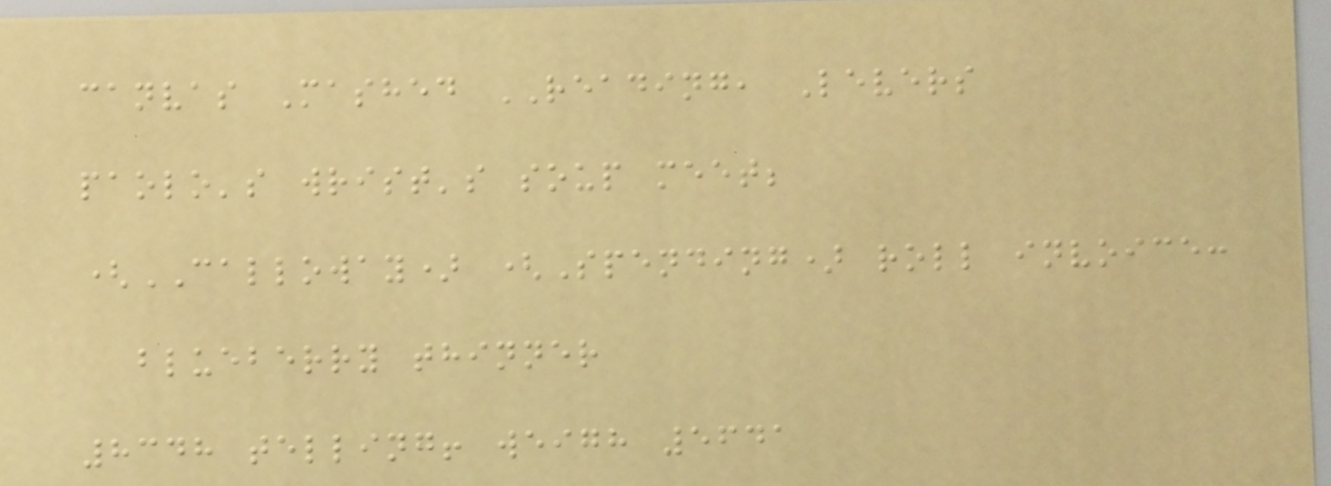canvas Mashed READING, Levers
paolo's wrist's soup meet;
(CALLOWAY) (Spending) roll invoice:
blueberry thinner
8348 telling! weigh 5641
